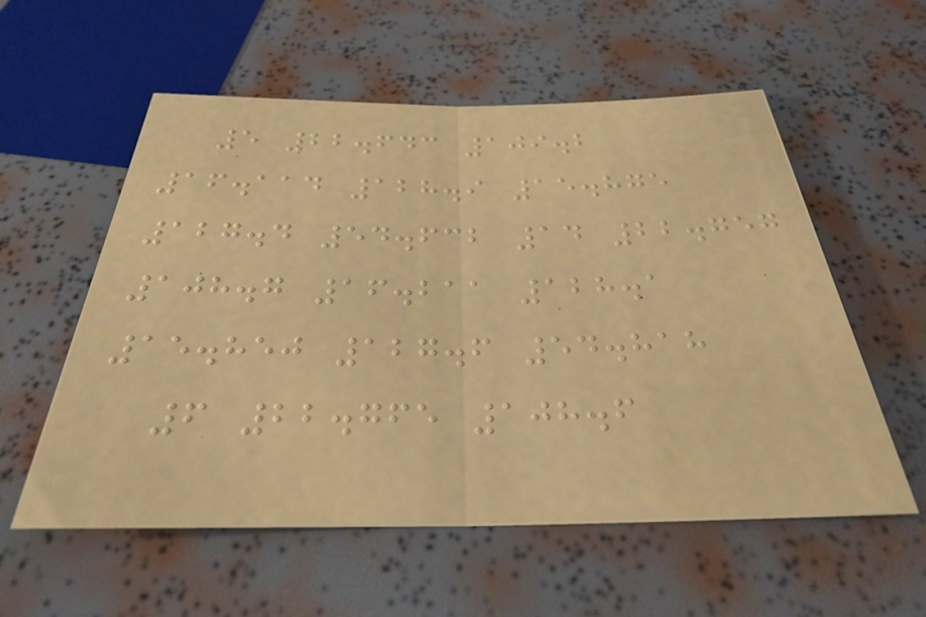5 22.643 109.2
16.114 128.9 15.875
127.4 54.632 14 22.757
108.7 16.211 128.1
15.850 127.6 54.818
6 22.765 108.6
